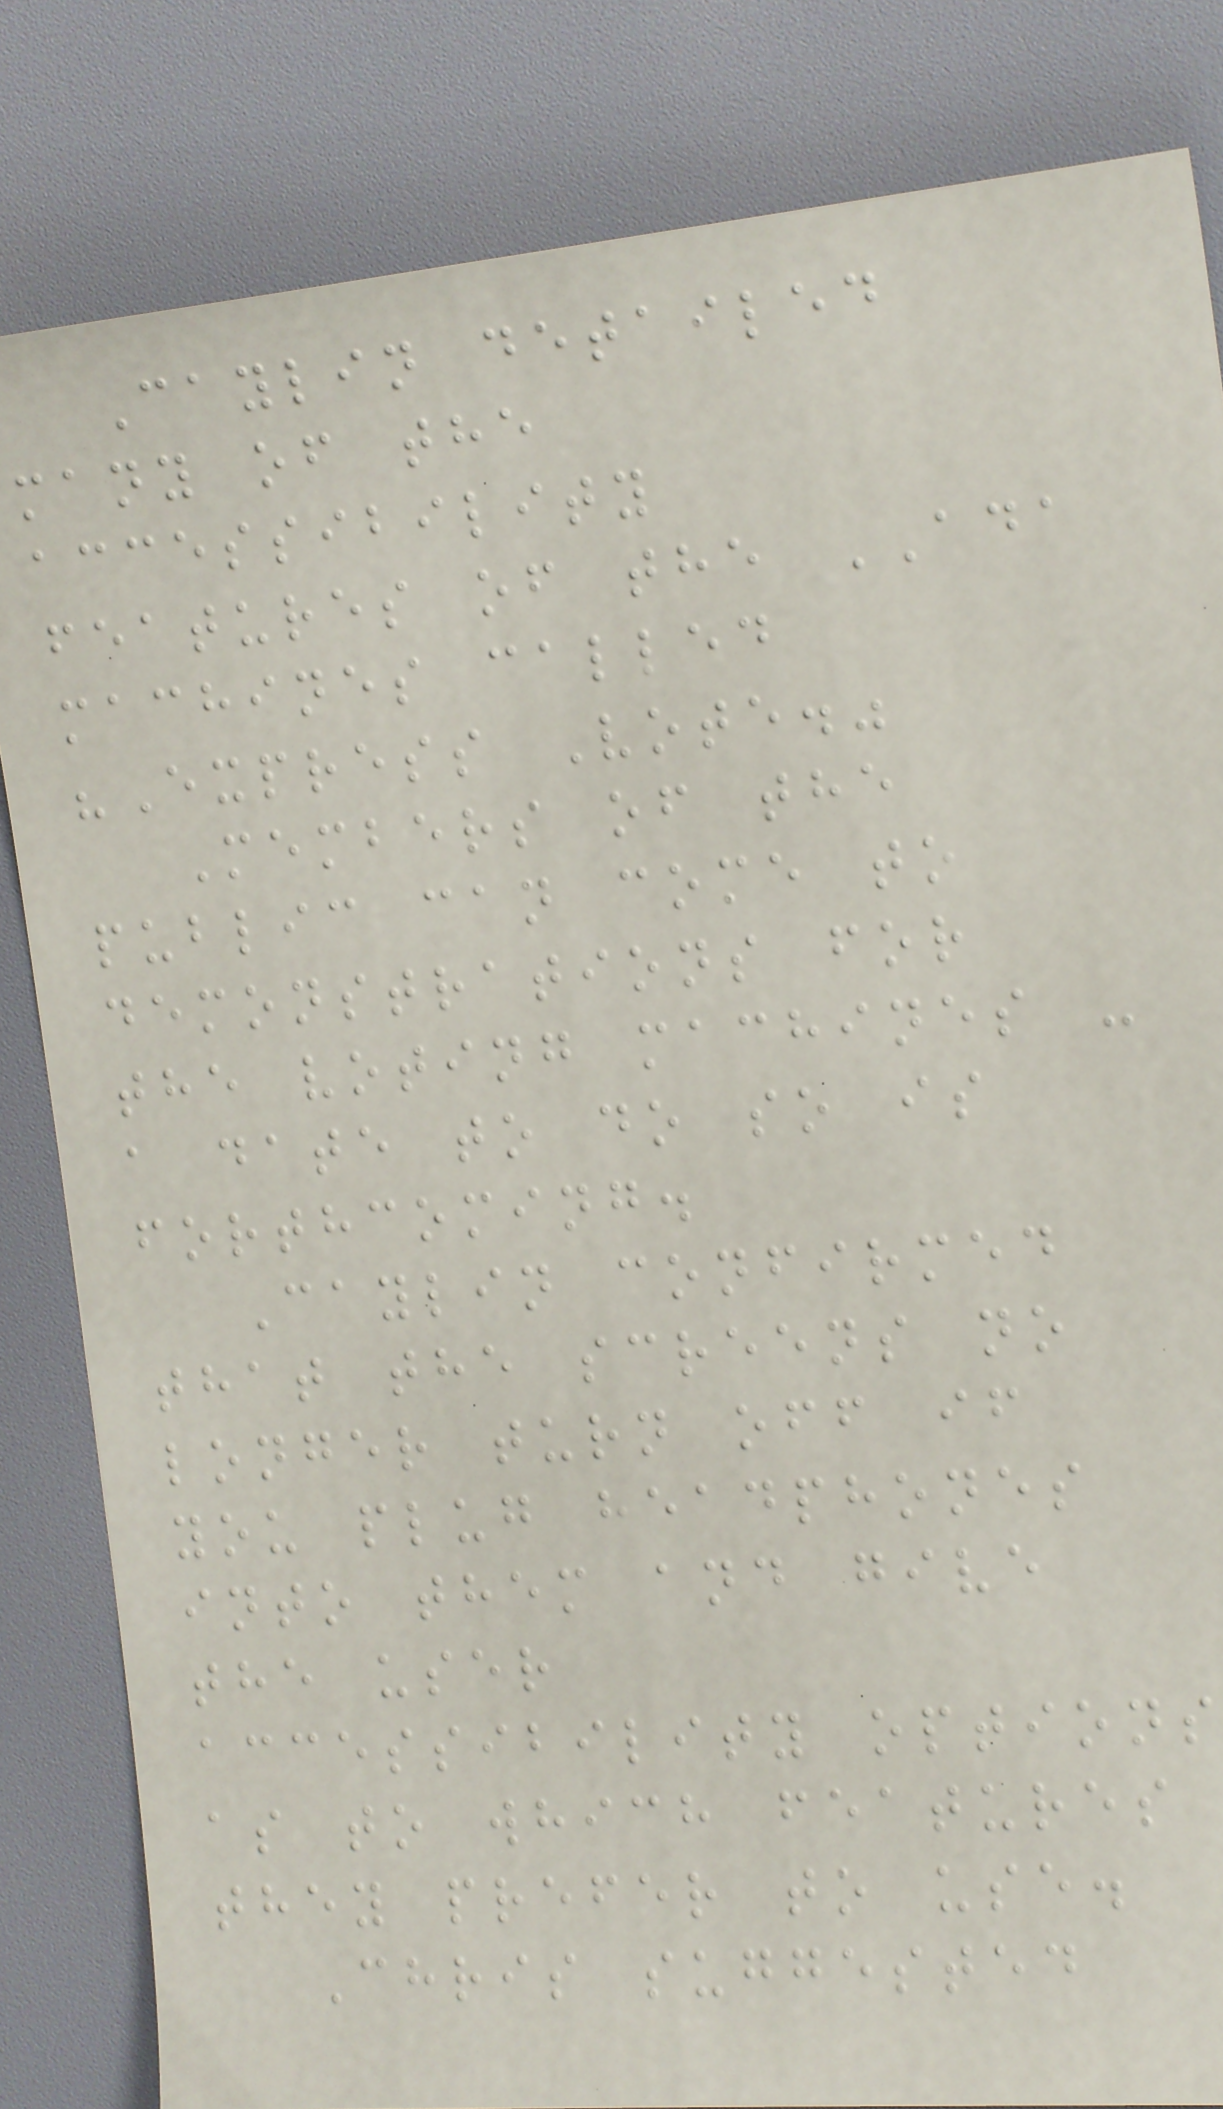Caylin detailed
many of the
accessibility
features of the ADA
machines called
"Express Vote."
Members of the
public can come to
demonstrations for
the voting machines -
a date to do so is
forthcoming.
Caylin confirmed
that the screens no
longer turn off if
you plug headphones
into them and give
the user
accessibility options
as to which features
they prefer to use.
Chris suggested
